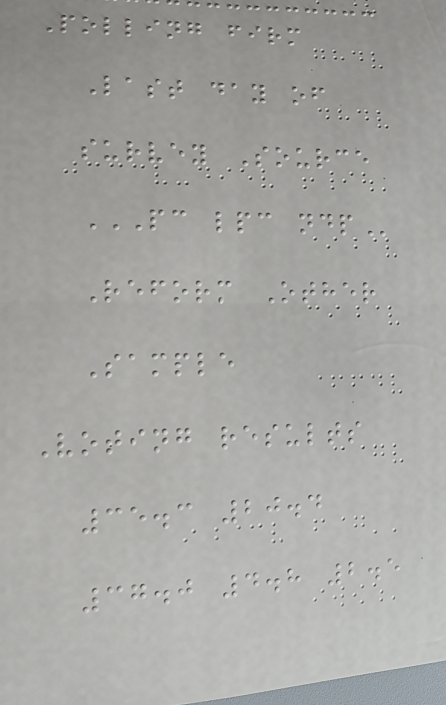Polling firm
Last day of
survey Source
PC LPC NDP
Reform Other
Sample
Voting results
35.3 20.4
37.0 4.8 2.5
